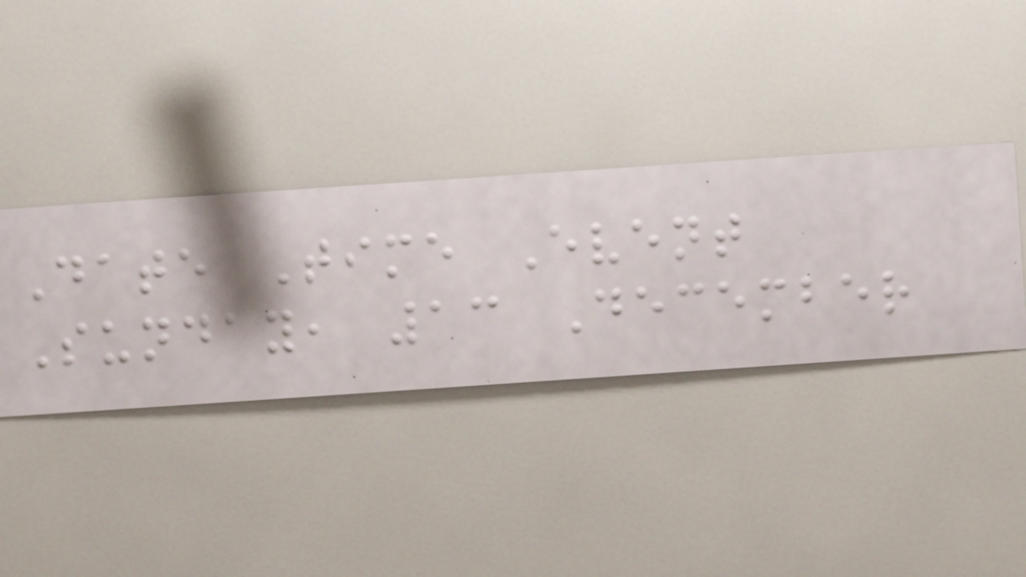Date Time Event
Sunday, 13 December
